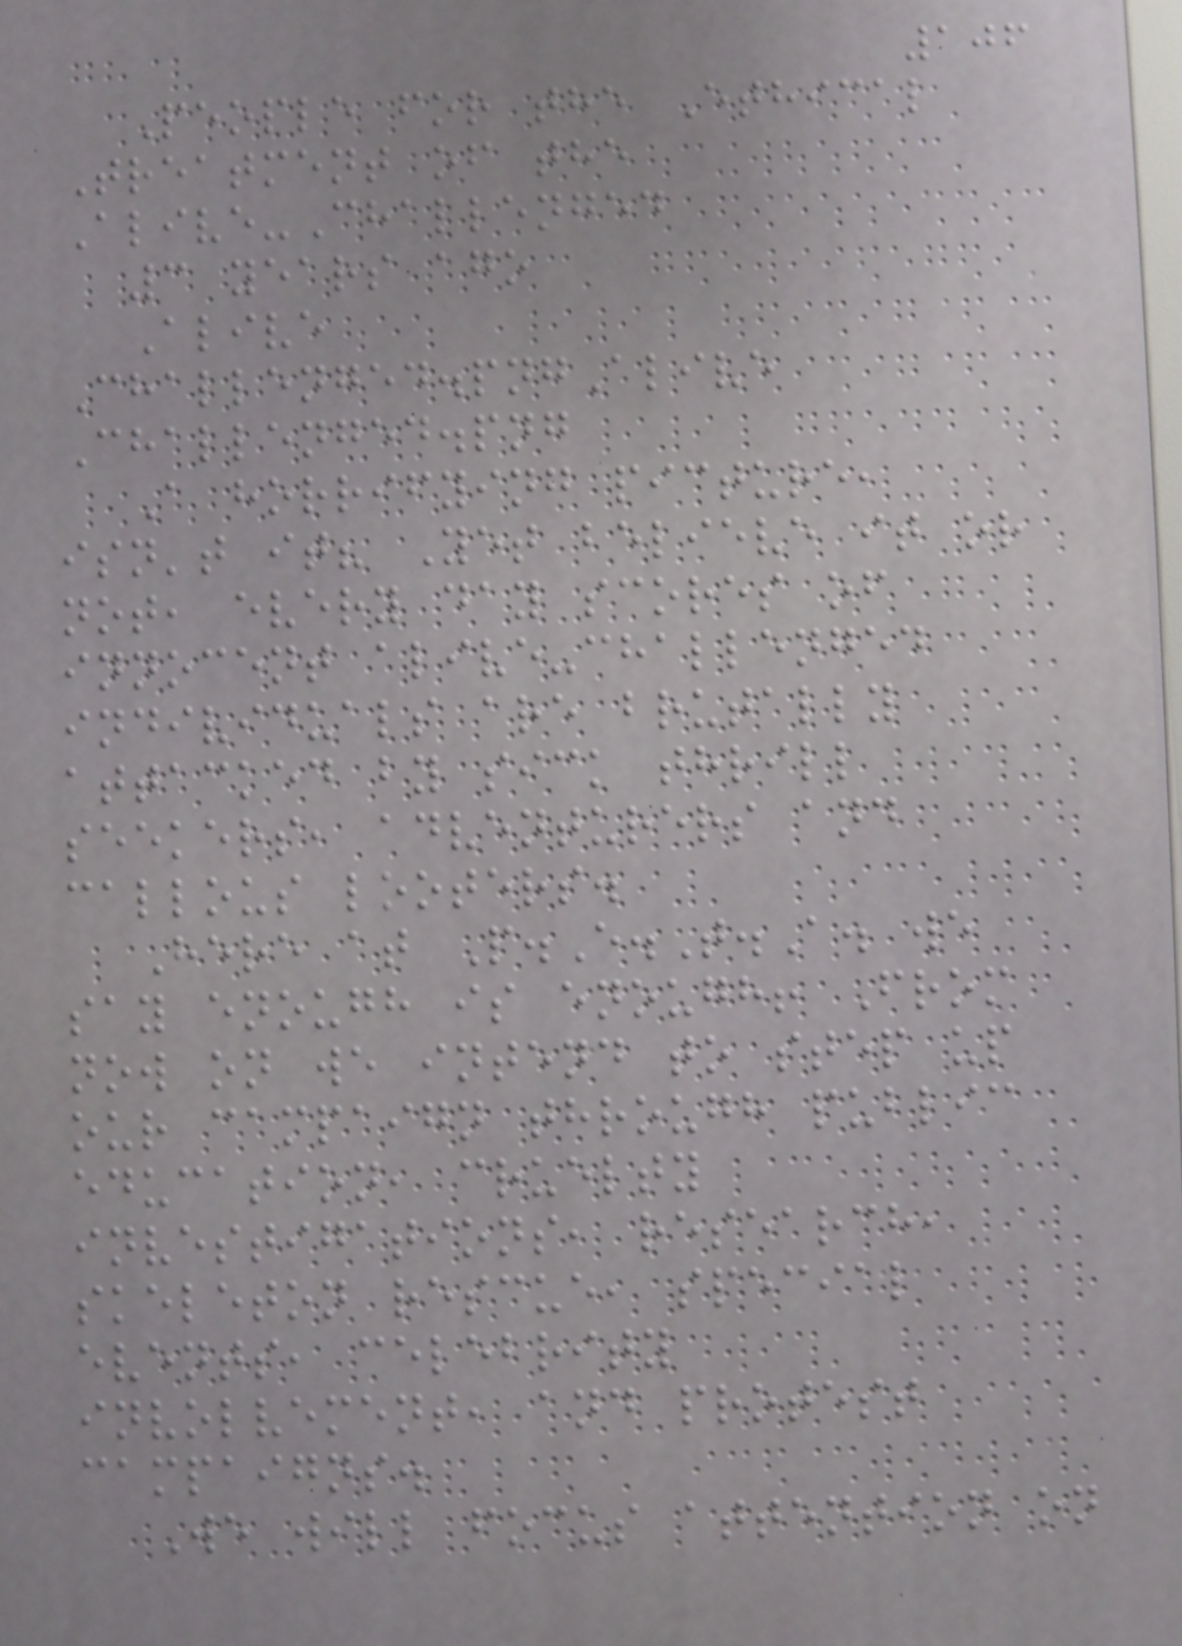106
People for the Ethical
Treatment of the
Alive-Challenged
3 years ago
Alive
Challenged.pngAlive
Challenged.png
A horrifying picture,
isn't it? Yet believe it or
not, every day scores of
innocent alive-challenged
individuals are brutally
attacked by sick thrill
seekers, adventurers and
callous looters.
Here at P.E.T.A. we
say enough is enough! From
now on we intend to step up
our campaign through public
education, cruelty
investigations, research,
skeleton rescue, special
events, celebrity
involvement, and protest
campaigns.
We will focus attention on
